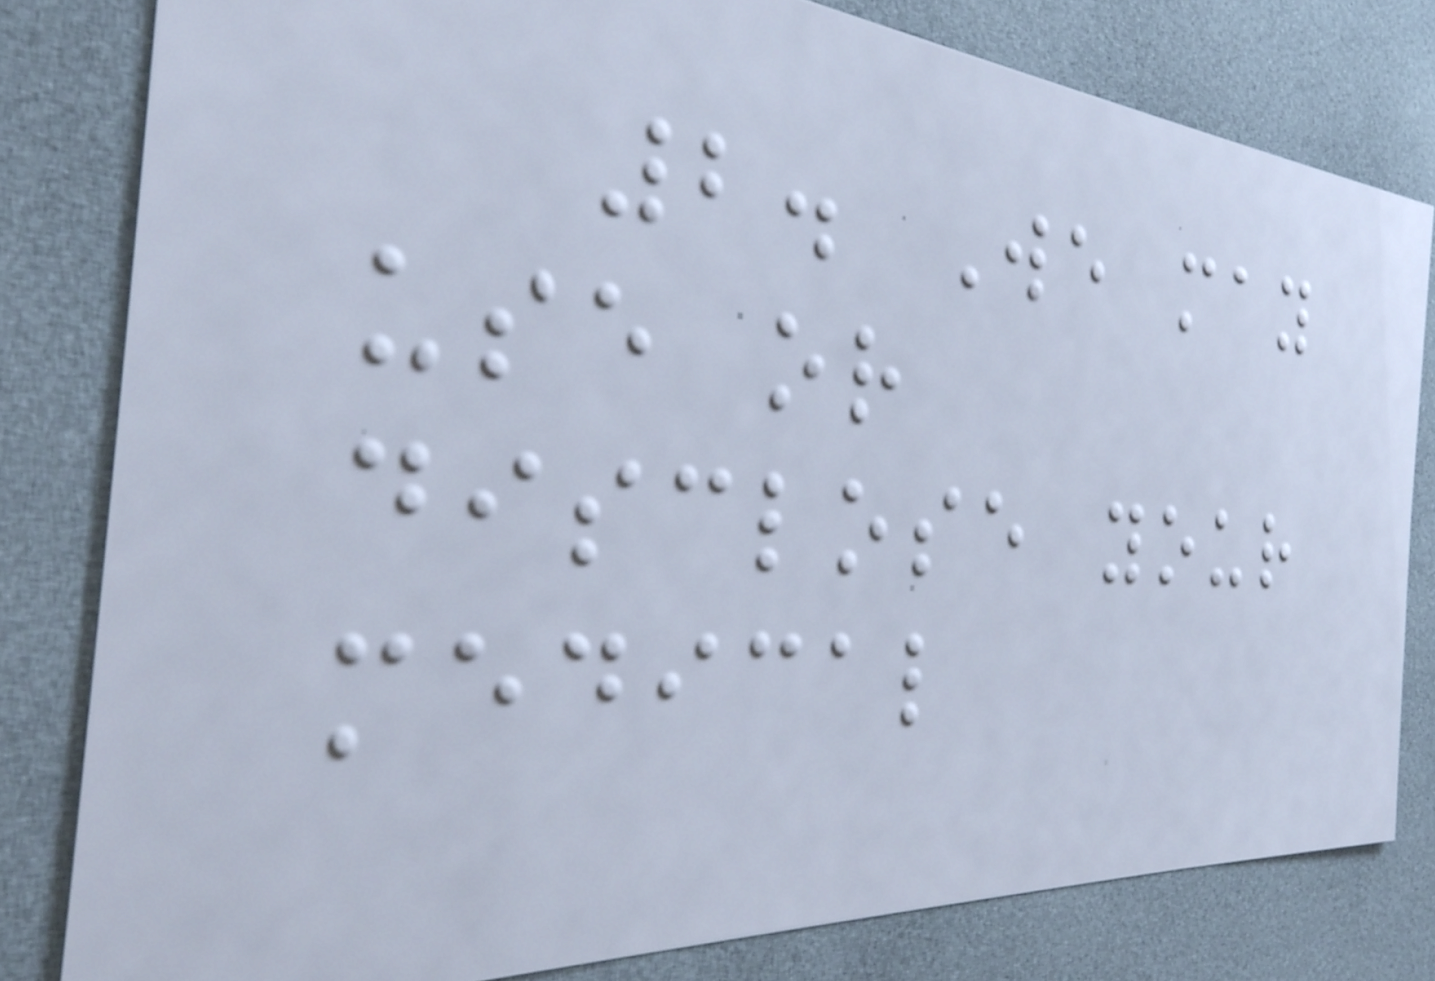2. We may
use or
disclose your
medical
